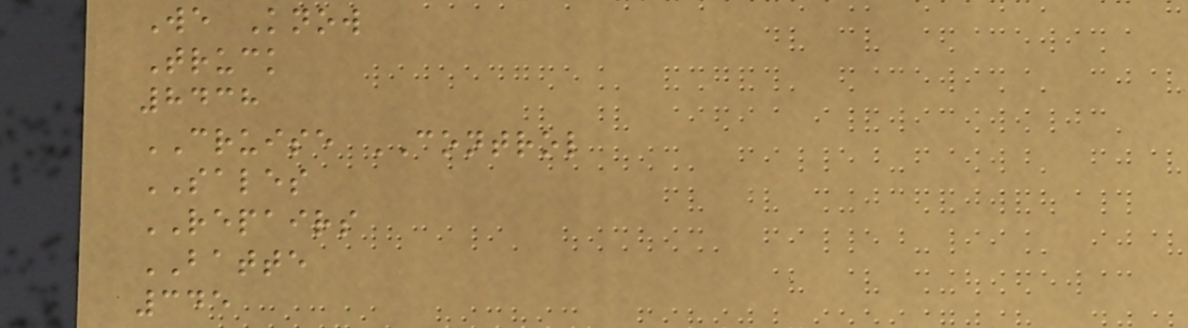We Know
Truck
8438
CRUISE CONTROL
SALES
REPAIRS
BATTE
345
